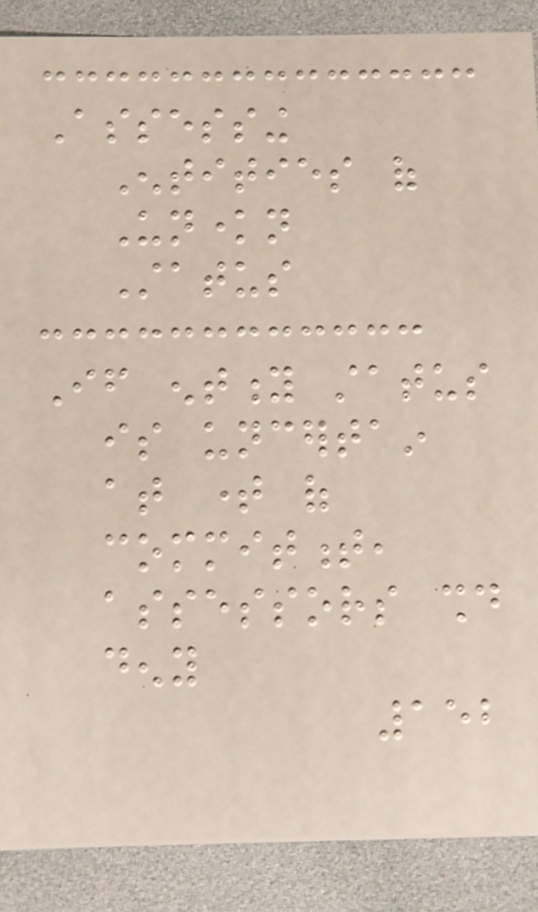Assessing
Entities of
Unknown
Status
If entity status
is uncertain
at time of
commitment,
assessors should
deny
152
